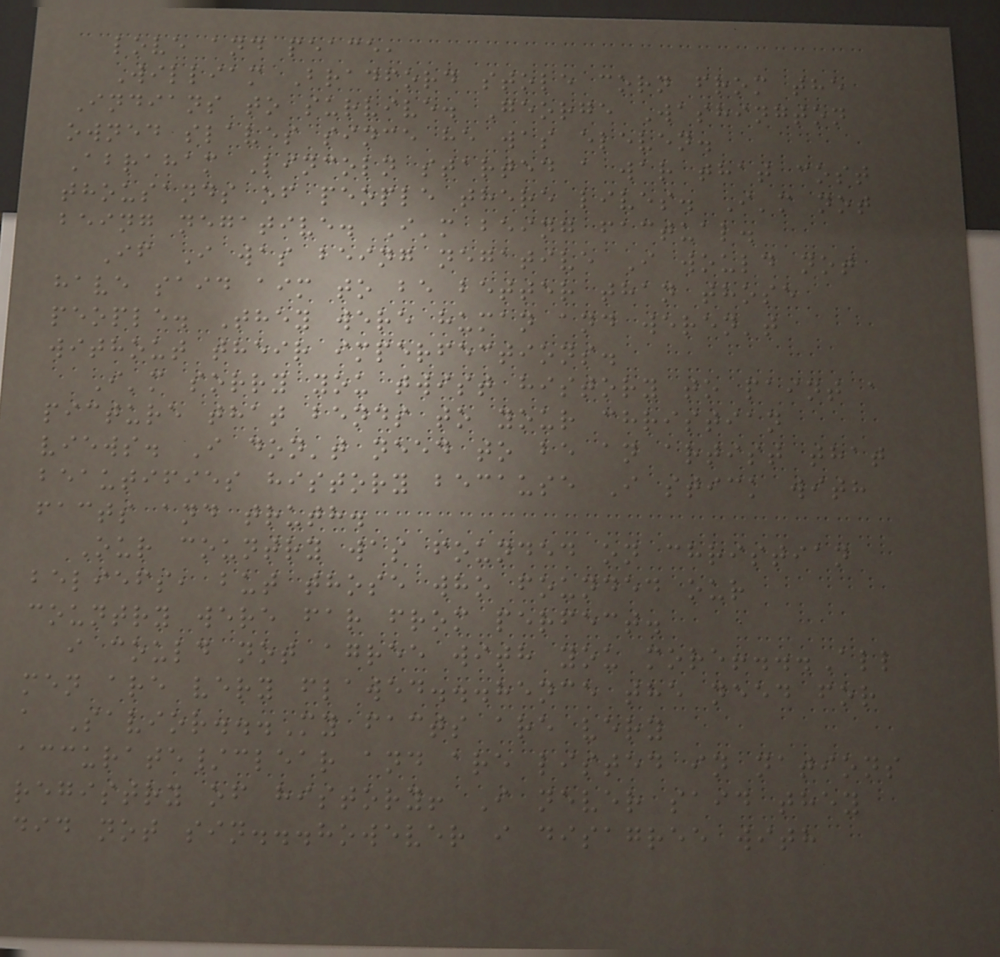love and peace,
William Bradford stole corn from the
Indians to survive. George Washington
owned slaves since he was eleven.
Abraham Lincoln started a war that cost
thousands of people there lives. I'm not
being negative. I'm being factual.
If I was being negative I would not
have said aim to be better than those
people. They were human and weren't
without their imperfections.
I'm sorry you twist history to paint a
picture that bends to your christian
views. I don't need to be an artist that
beautifies history because I stick with
facts and truth.
Our country was founded on christian
beliefs, but those who founded our
country were far from perfect.
i could not agree with you more!...All
men are very flawed...hence the need for
a Savior...My facts are very
accurate/clear and are listed in nations
registry of history! I never said they
did not sin...however i disagree with
